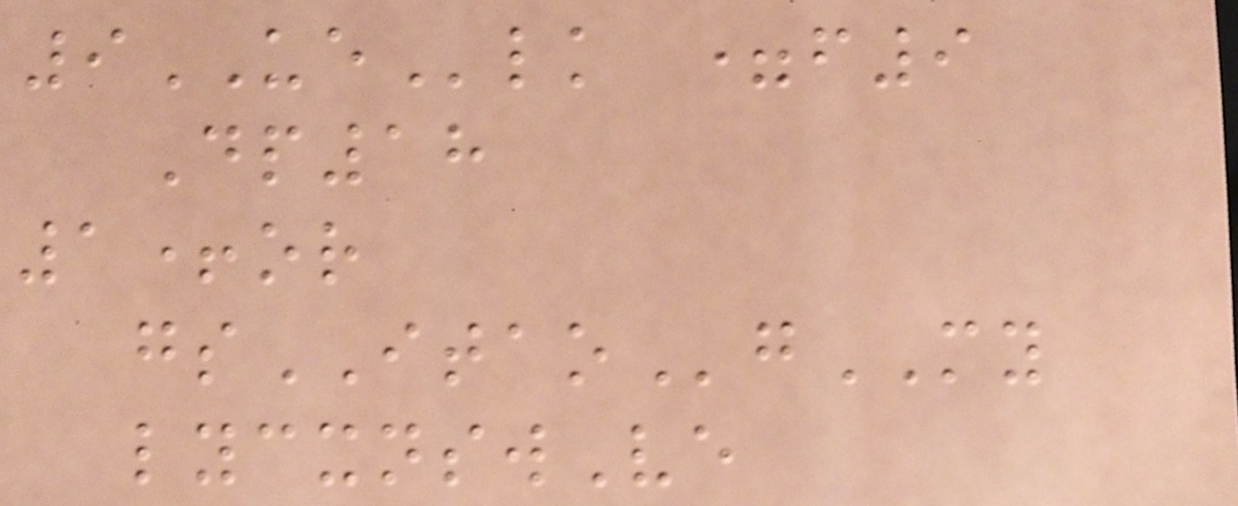9UElk =f9
Dp18
1+or
gsITAOgMY
lycxnswVe
